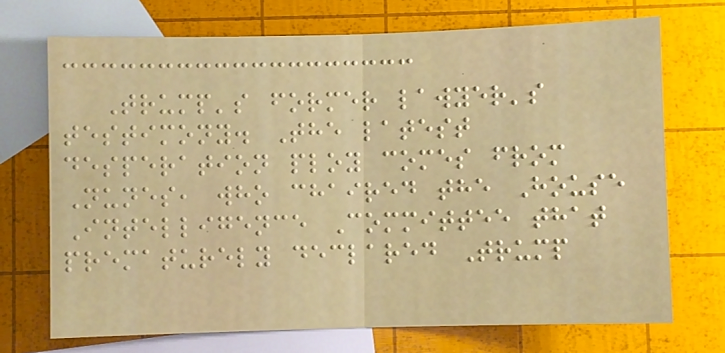Trump's former lawyer's
testimony. The latest
desperation ploy comes from
Nunes, who chaired the House
Intelligence Committee that
prematurely declared Trump
